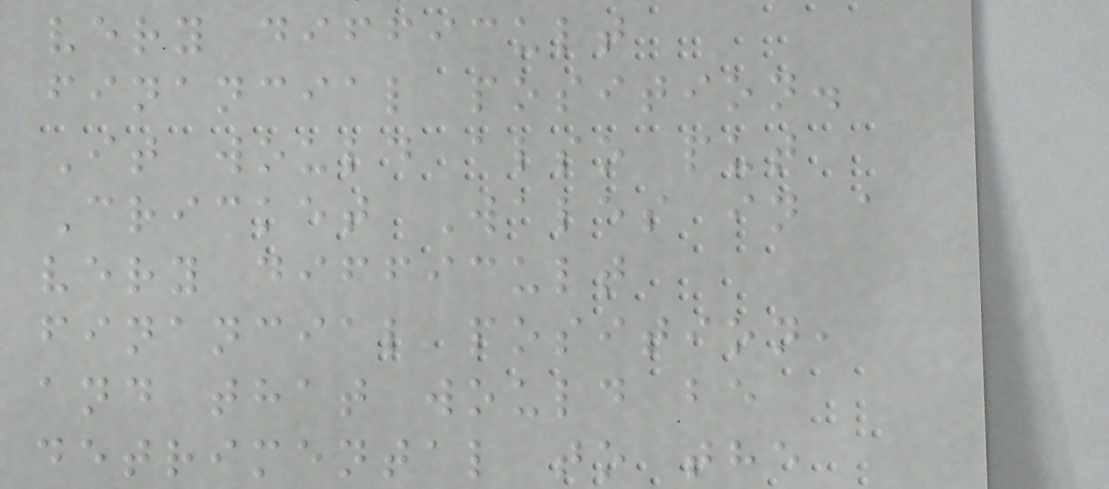very difficult
financial position.
It would also put
Cricket Wales in a
very difficult
financial position,
and that would be
detrimental to the
